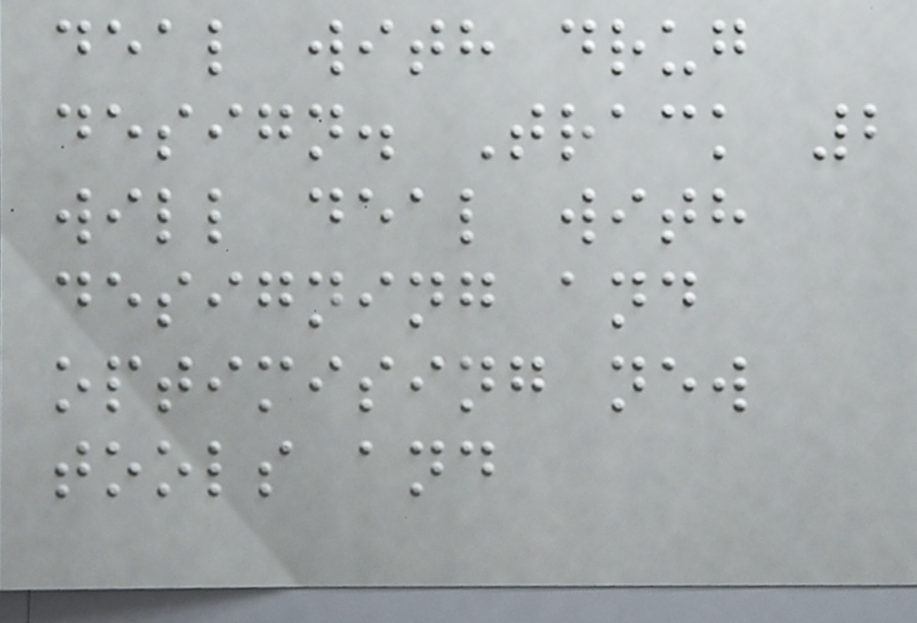deal with drug
design. Track 2
will deal with
designing and
optimising new
tools and
